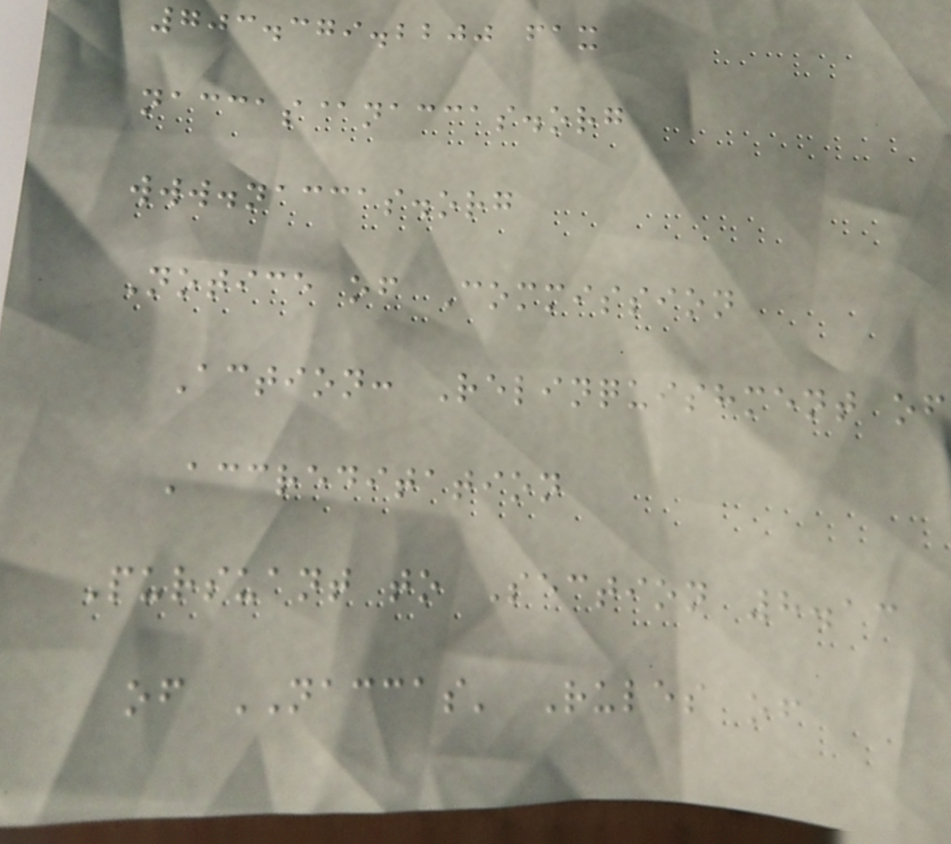703.379.2200 fax
naccas@naccas.org
www.naccas.org
Notice of Commission
Action: Relinquishment of
Accreditation
Pursuant to Section 8.13
of NACCAS' Rules of
